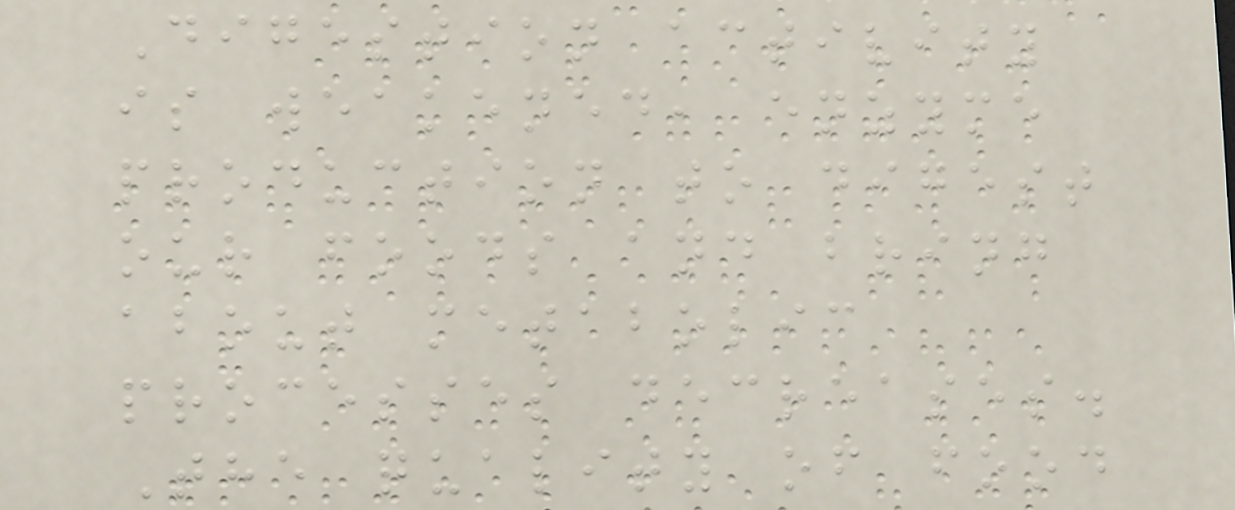Digestion activity
is weakened, enzyme
production to digest
our foods and bring
about metabolic
processes decreases.
The quality of food
